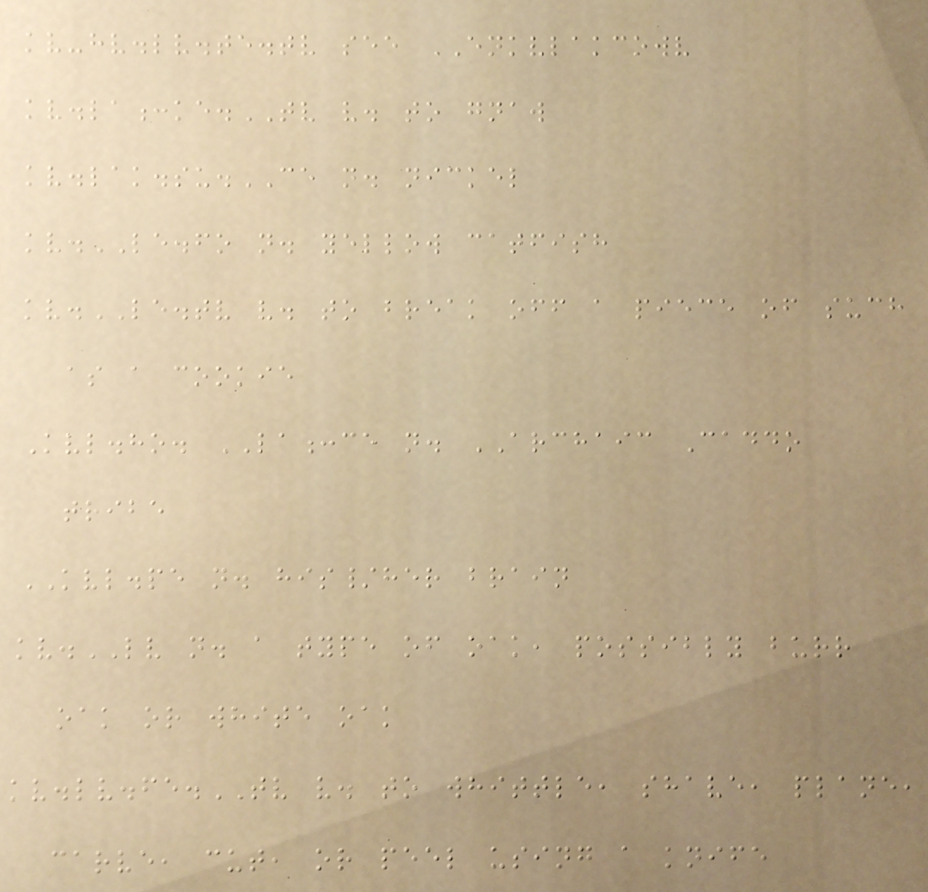kv-hv.lv.te.tv see ENKVLAKCOWV
kv.la:ke.TV v. to gnaw
kv.lak.su.CE n. nickel
kv.LE.fo n. yellow catfish
kv.LE.tv v. to break off a piece of such
as a cookie
Kvl.ho. LA:ce n. ARCHAIC Caddo
tribe
KVL.pe n. his/her brain
kv.LV n. a type of oak, possibly burr
oak or white oak
kv.lv.fe.TV v. to whittle, shave, plane,
carve, cut, or peel using a knife
